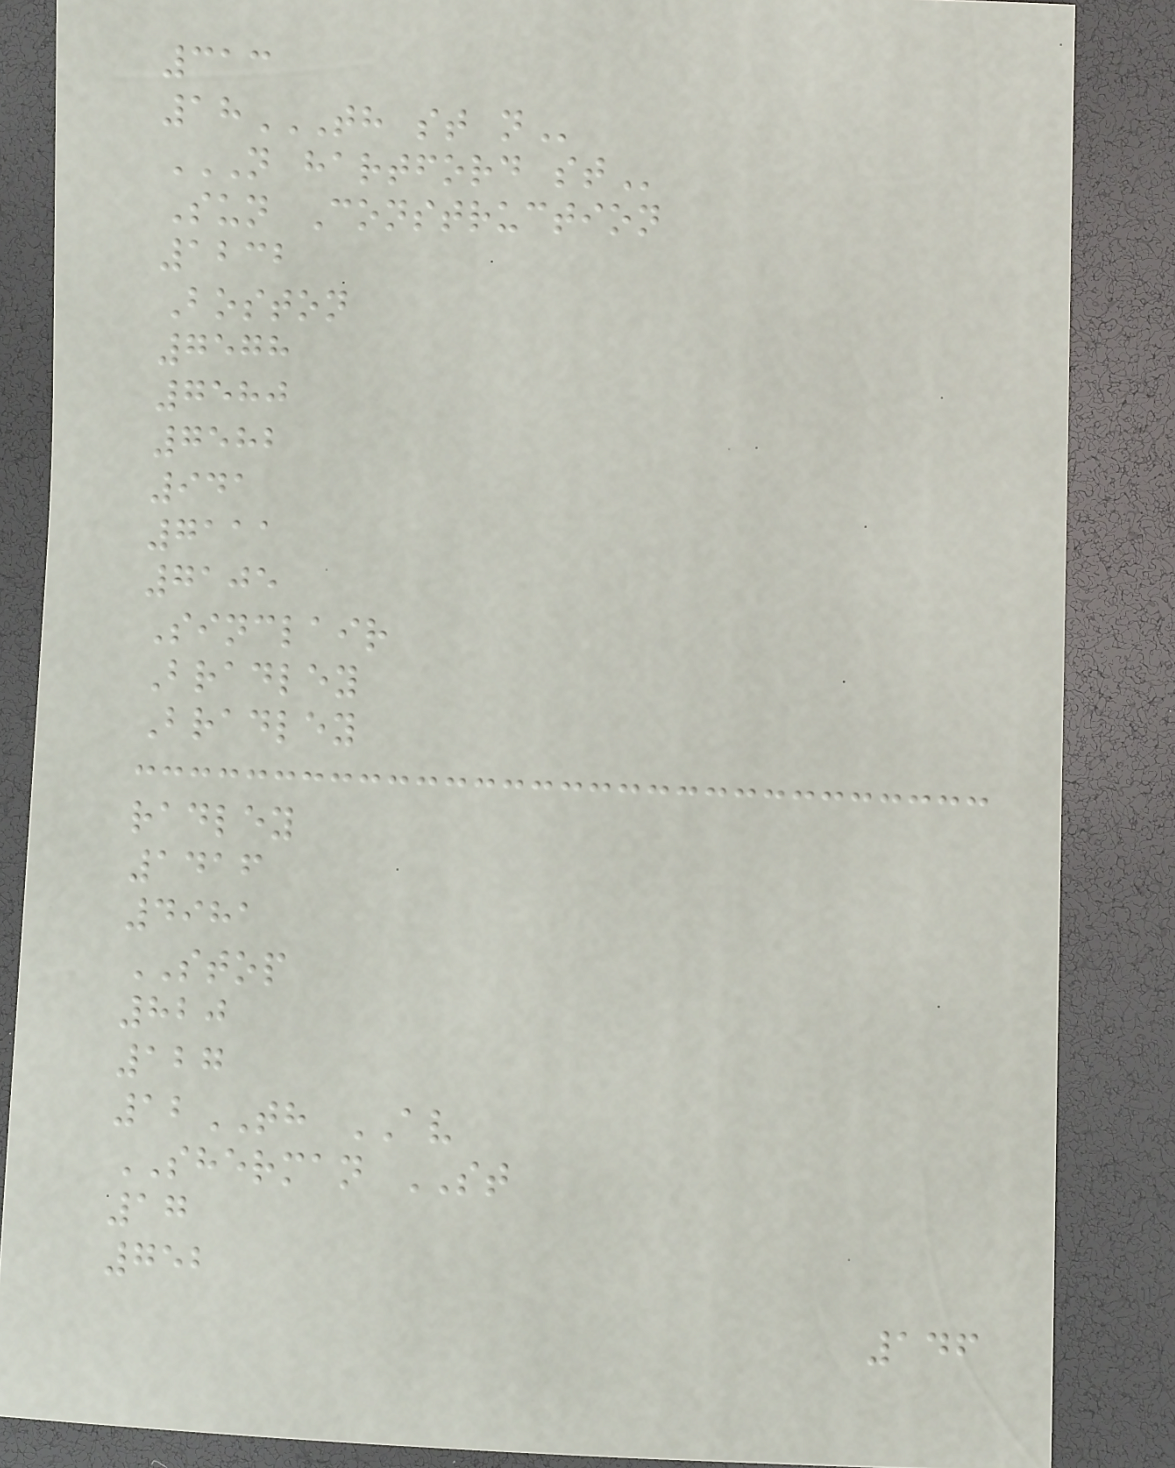313
18TH ST N
N HARTFORD ST
Sun Construction
1232
Boston
7578
7580
7582
941
7111
7105
Sinclair
Bradley
Bradley
radley
1416
4981
STOP
820
127
12TH AV
SHERMAN ST
17
752
146
